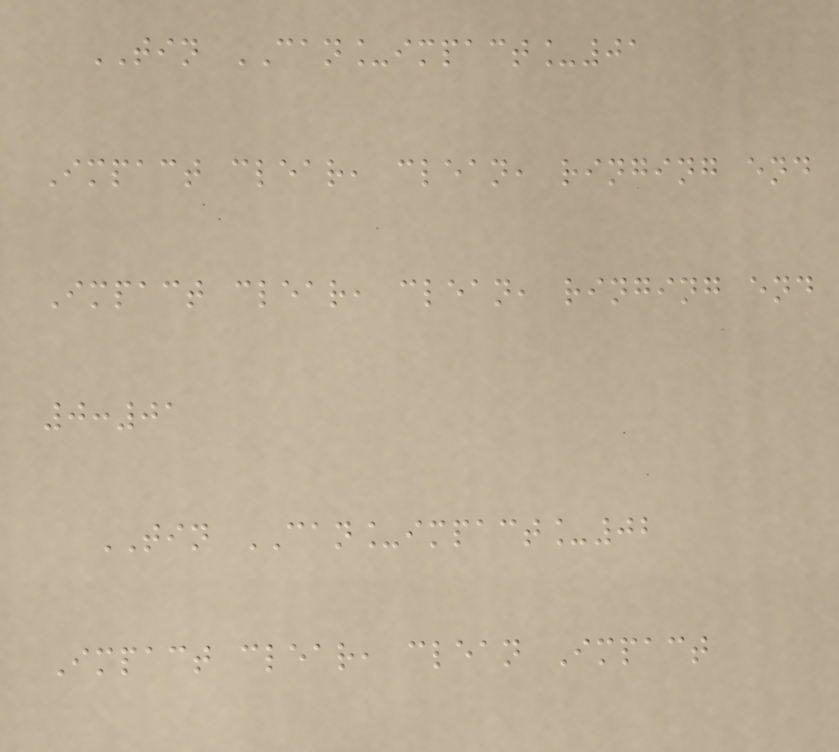TIN CAN_impact_01
Impact clear, clean, ringing end
Impact clear, clean, ringing end
0:01
TIN CAN_impact_02
Impact clear, clean Impact
